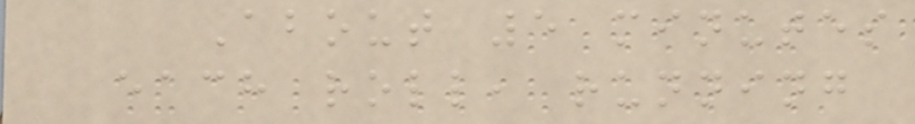About 5 minutes
each roll, running
